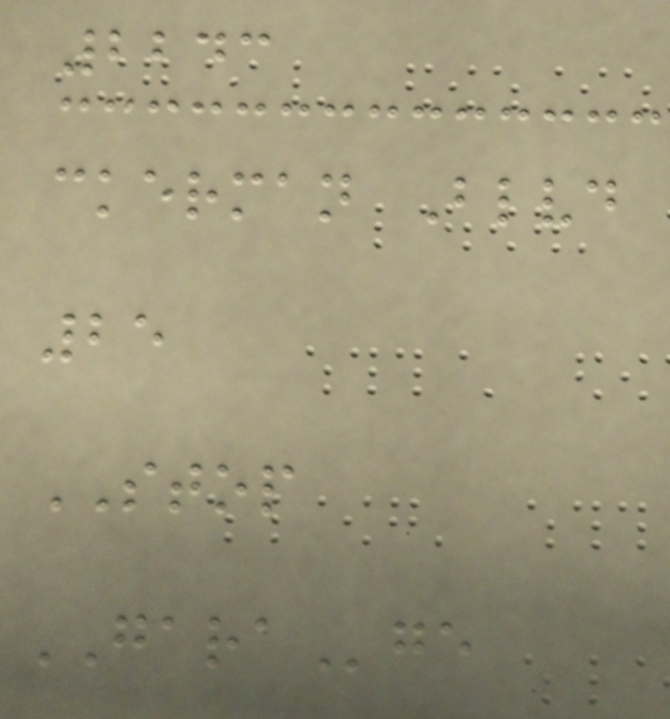2243
ckerman Blvd
25
STOP
GARAge
